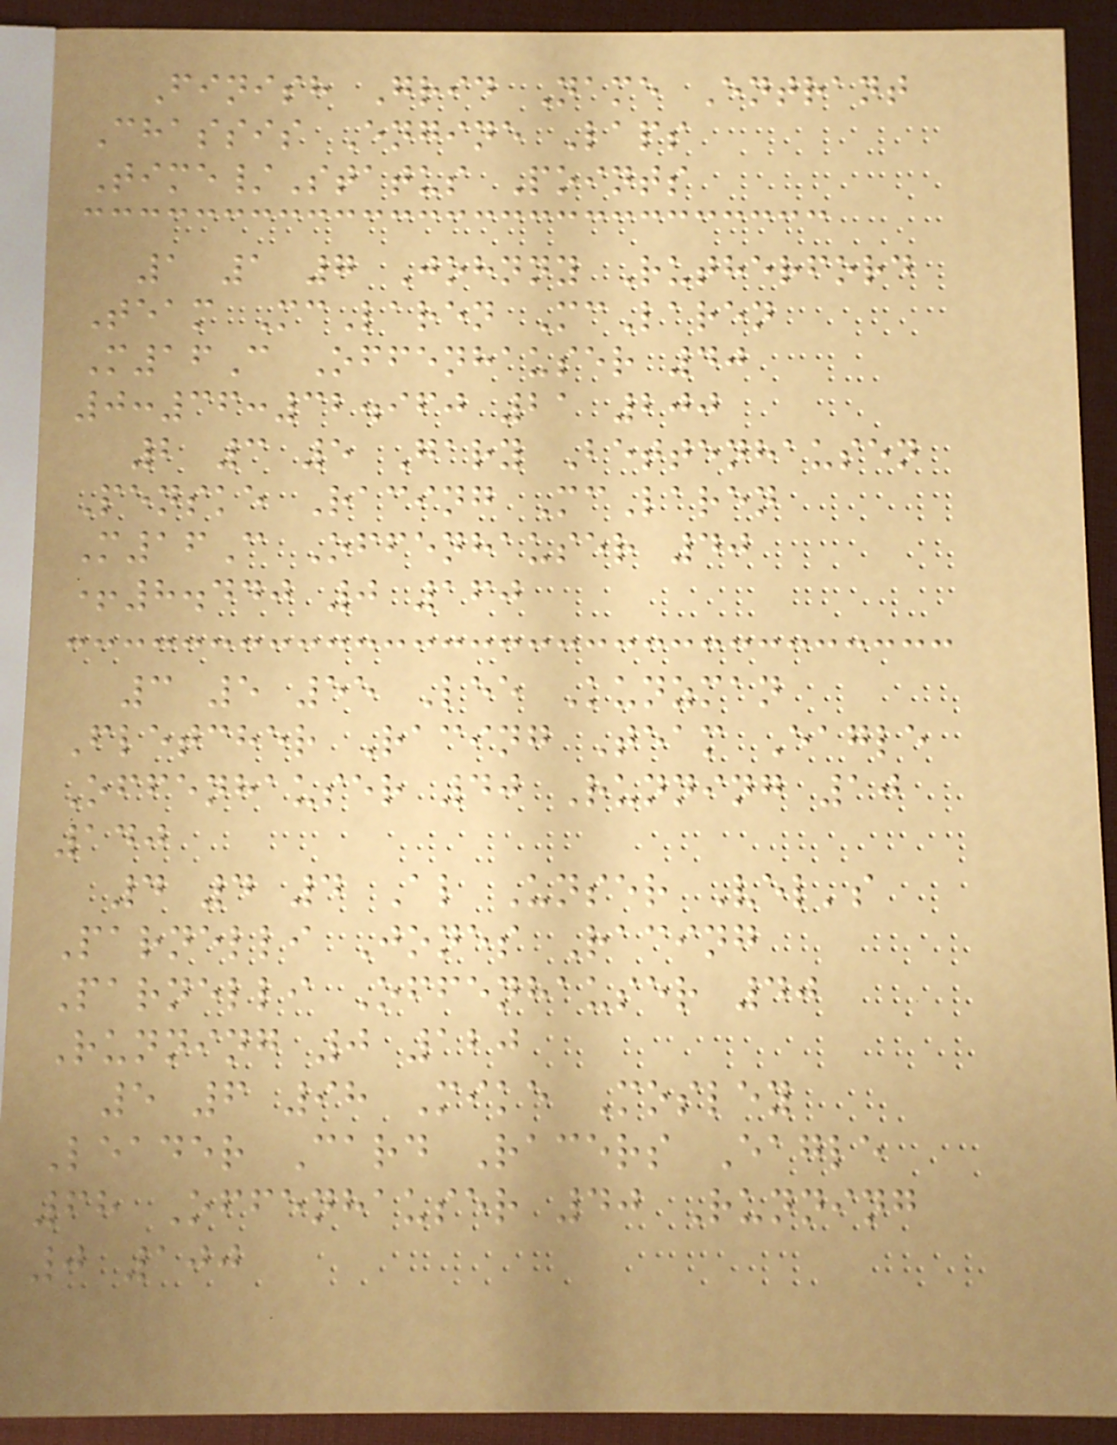Finish Grid Name Entrant
Chassis Engine Laps
Time/Status Points
1 1 7 Johnny Rutherford
Team McLaren McLaren
M16C Offenhauser 40
0:36:32.960 21 200
2 3 5 Gary Bettenhausen
Penske Racing McLaren
M16C Offenhauser 40
+8.440 0 160
3 5 55 Lee Kunzman
Fletcher Racing Team Eagle
Offenhauser 40 Running 10
140
4 4 4 Al Unser Vel's
Parnelli Jones Racing
Parnelli Offenhauser 40
Running 0 120
5 6 98 Mike Mosley
Leader Card Racers Eagle
68 Offenhauser 40 Running
0 100
